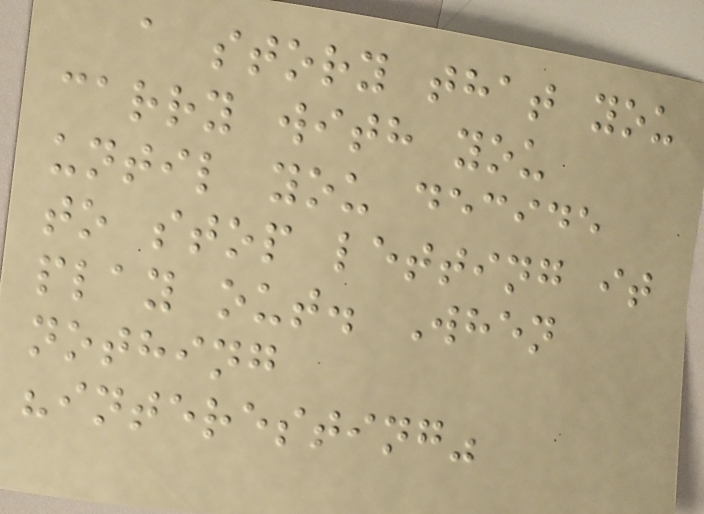a story that you
carry with you
until you decide
to stop letting it
play out. When
nothing
"interesting"
